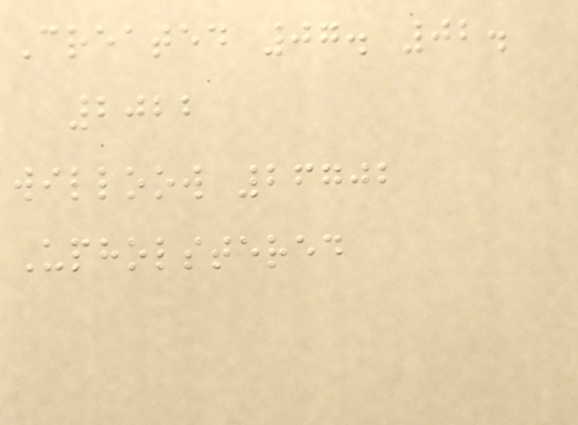Created 07. 02.
2022
willoow 26702
Upholstered
